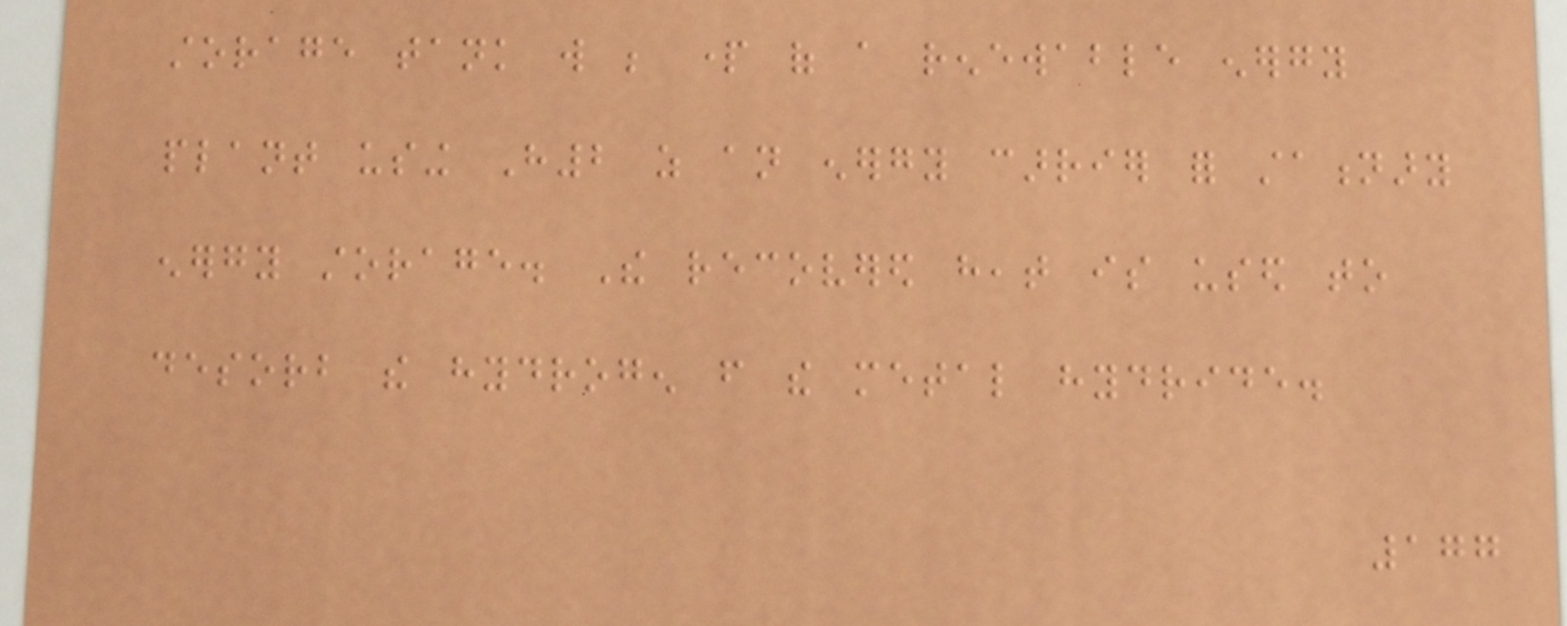storage tank will be part of a renewable energy
plant using H2 as an energy carrier for stationary
energy storage. The recovered heat is used to
desorb the hydrogen from the metal hydride.
177
